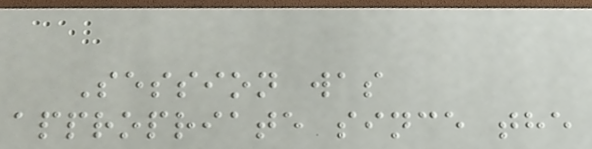Session was
appropriate since the
